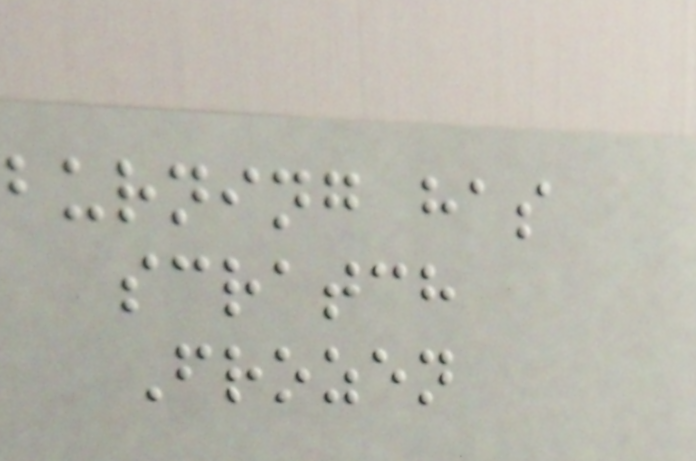burning has
scratch
Frozen
